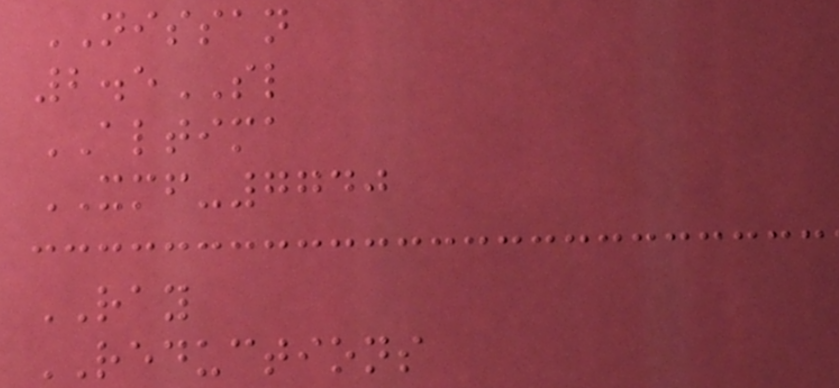NISSAN
2.5SL
ALTIMA
XMF-7740
RAY
REDUCTIONS
